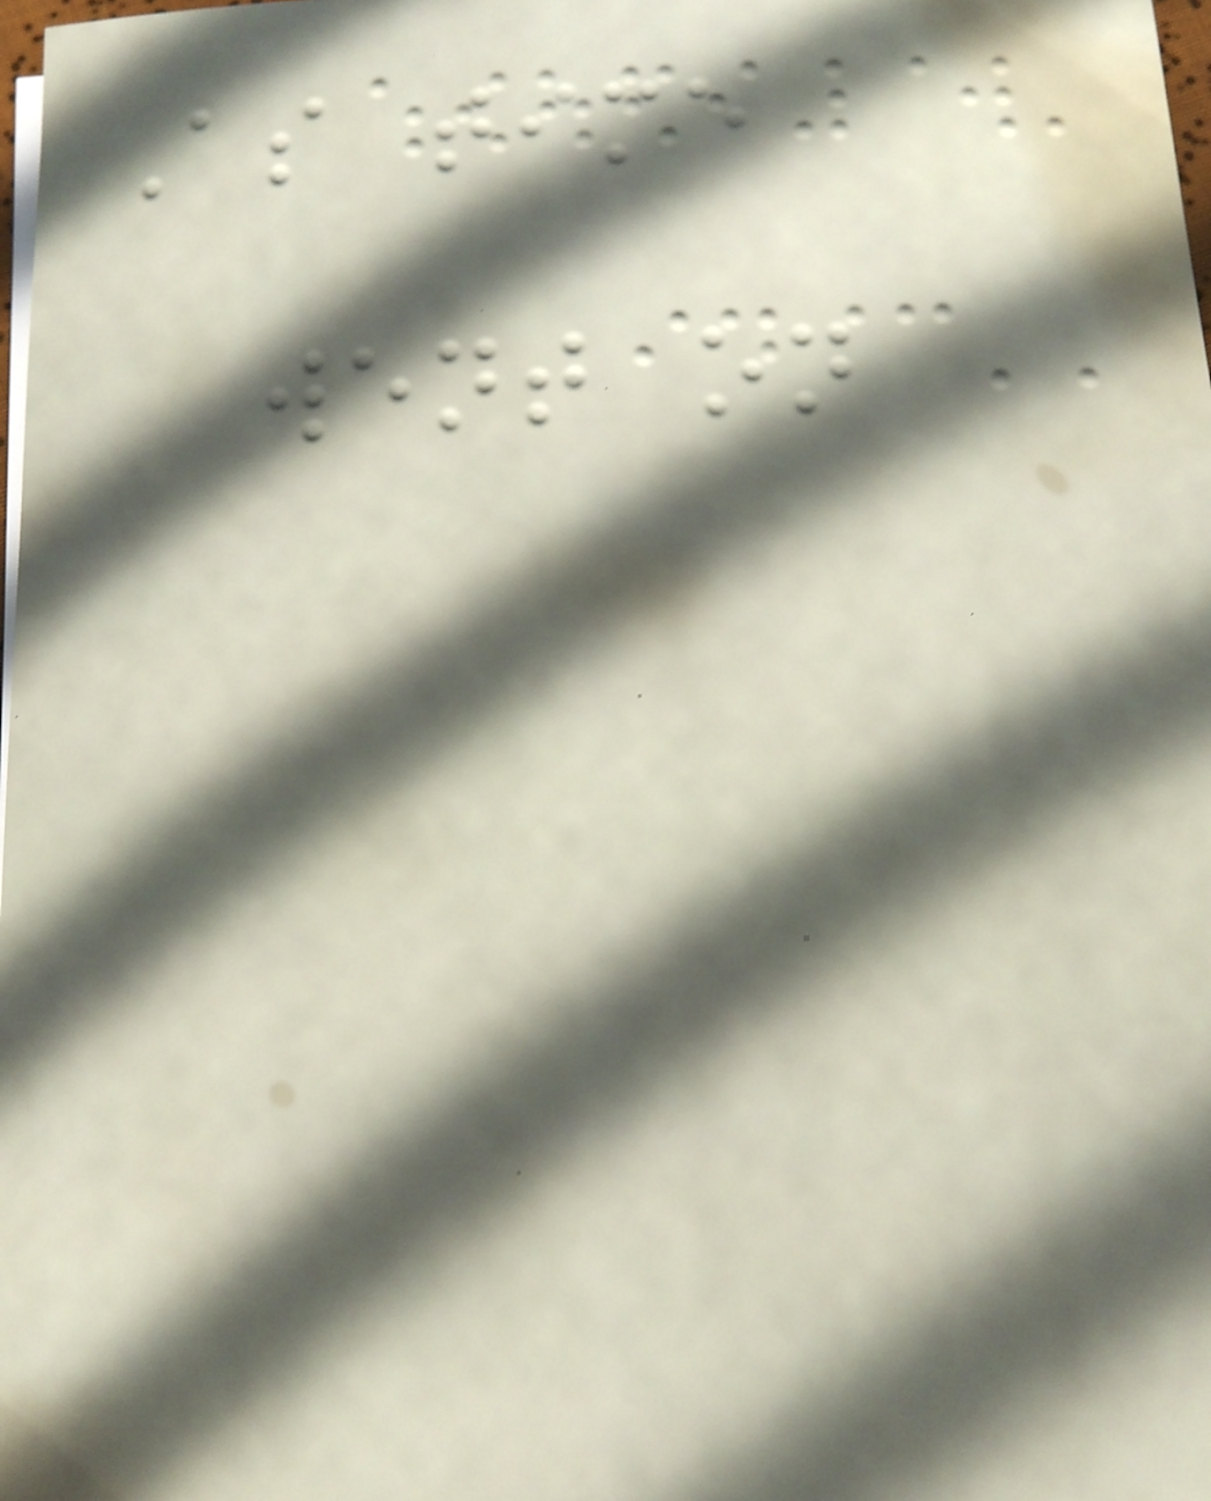As time
went on
